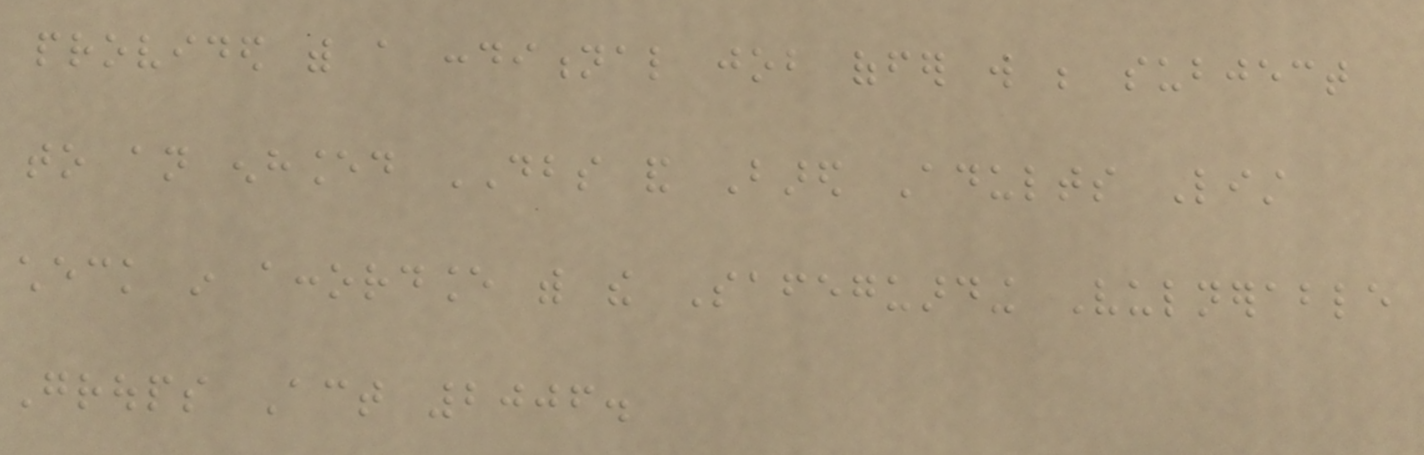provided with a conditional job offer will be subject
to an enhanced DBS and Bared Adults List
check in accordance with the Safeguarding Vulnerable
Groups Act 2006.
